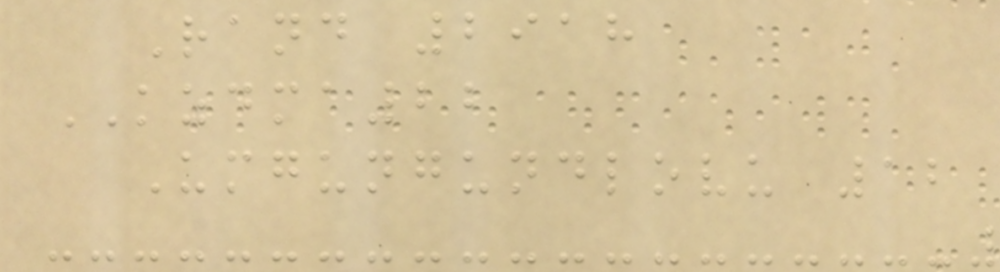Rand 2918
KZDMA22
Umgungundlovu 12
